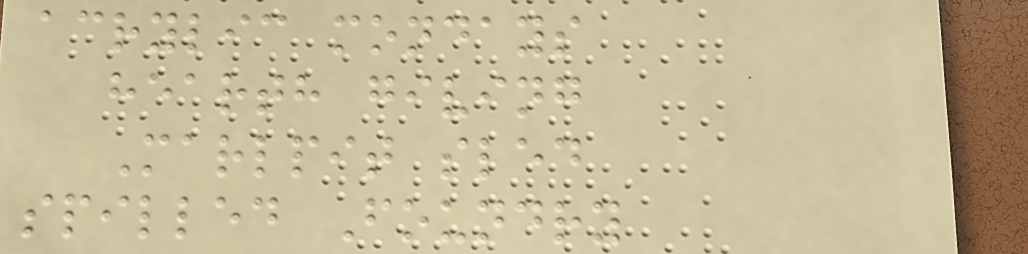acrylic mondays
hearth giving
Marlpit sled
spilled Foundry
